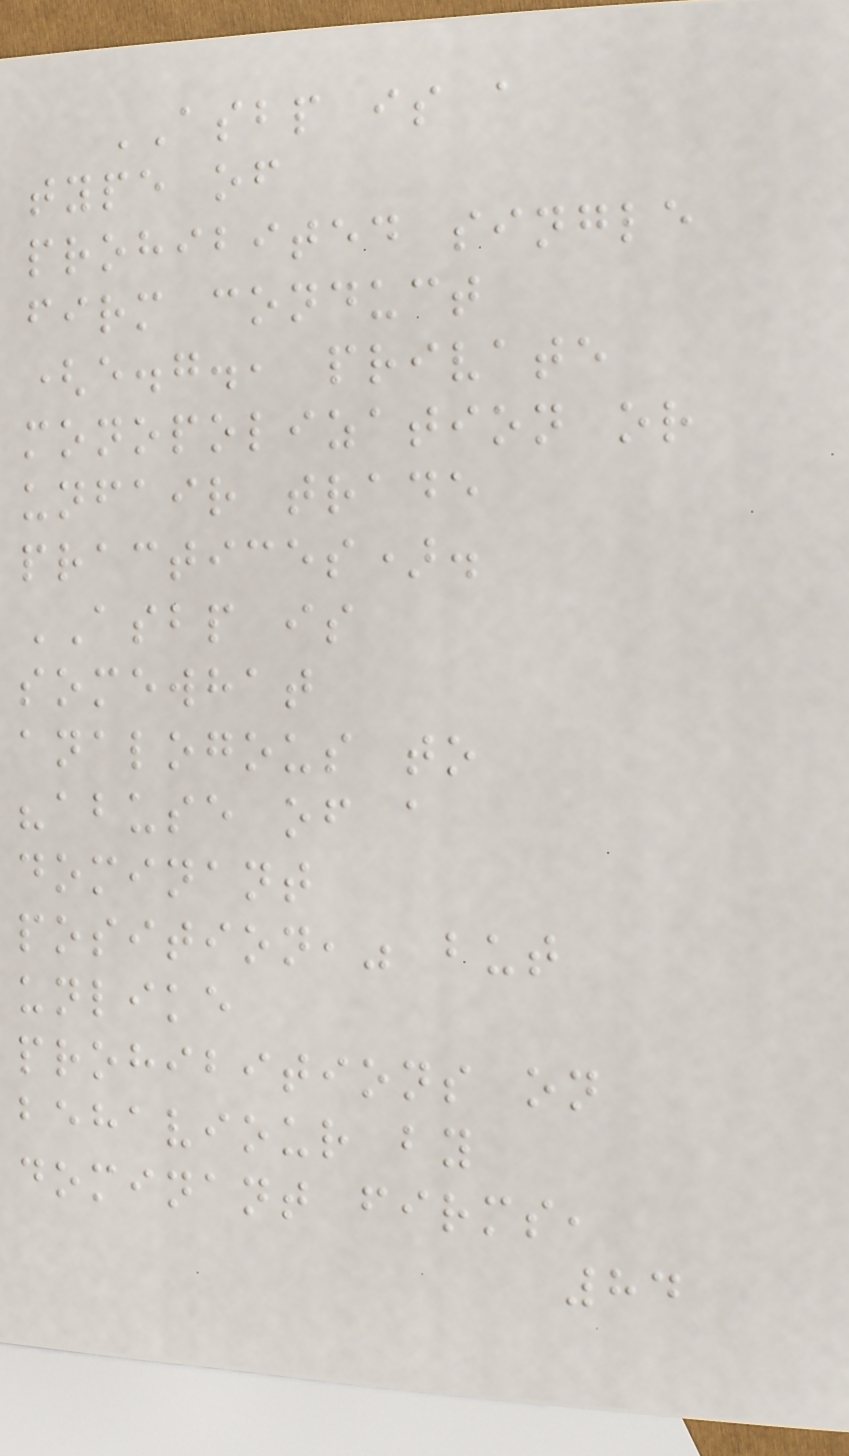ASBP is a
type of
prohibited single
firm conduct
(e.g., private
monopolization or
unfair trade
practices).
ASBP is
somewhat
analogous to
"abuse of a
dominant
position," but
unlike
prohibitions on
behaviour by
dominant firms,
84
